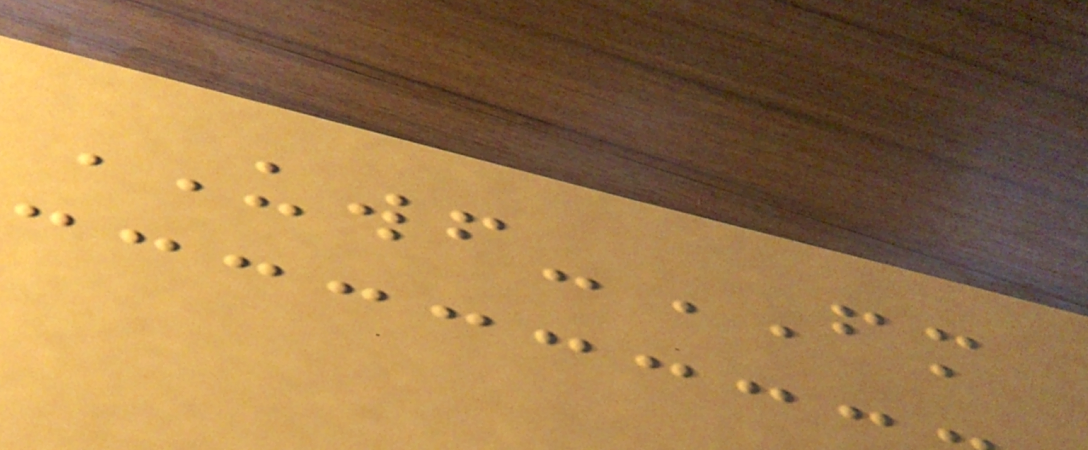UWF-FM
